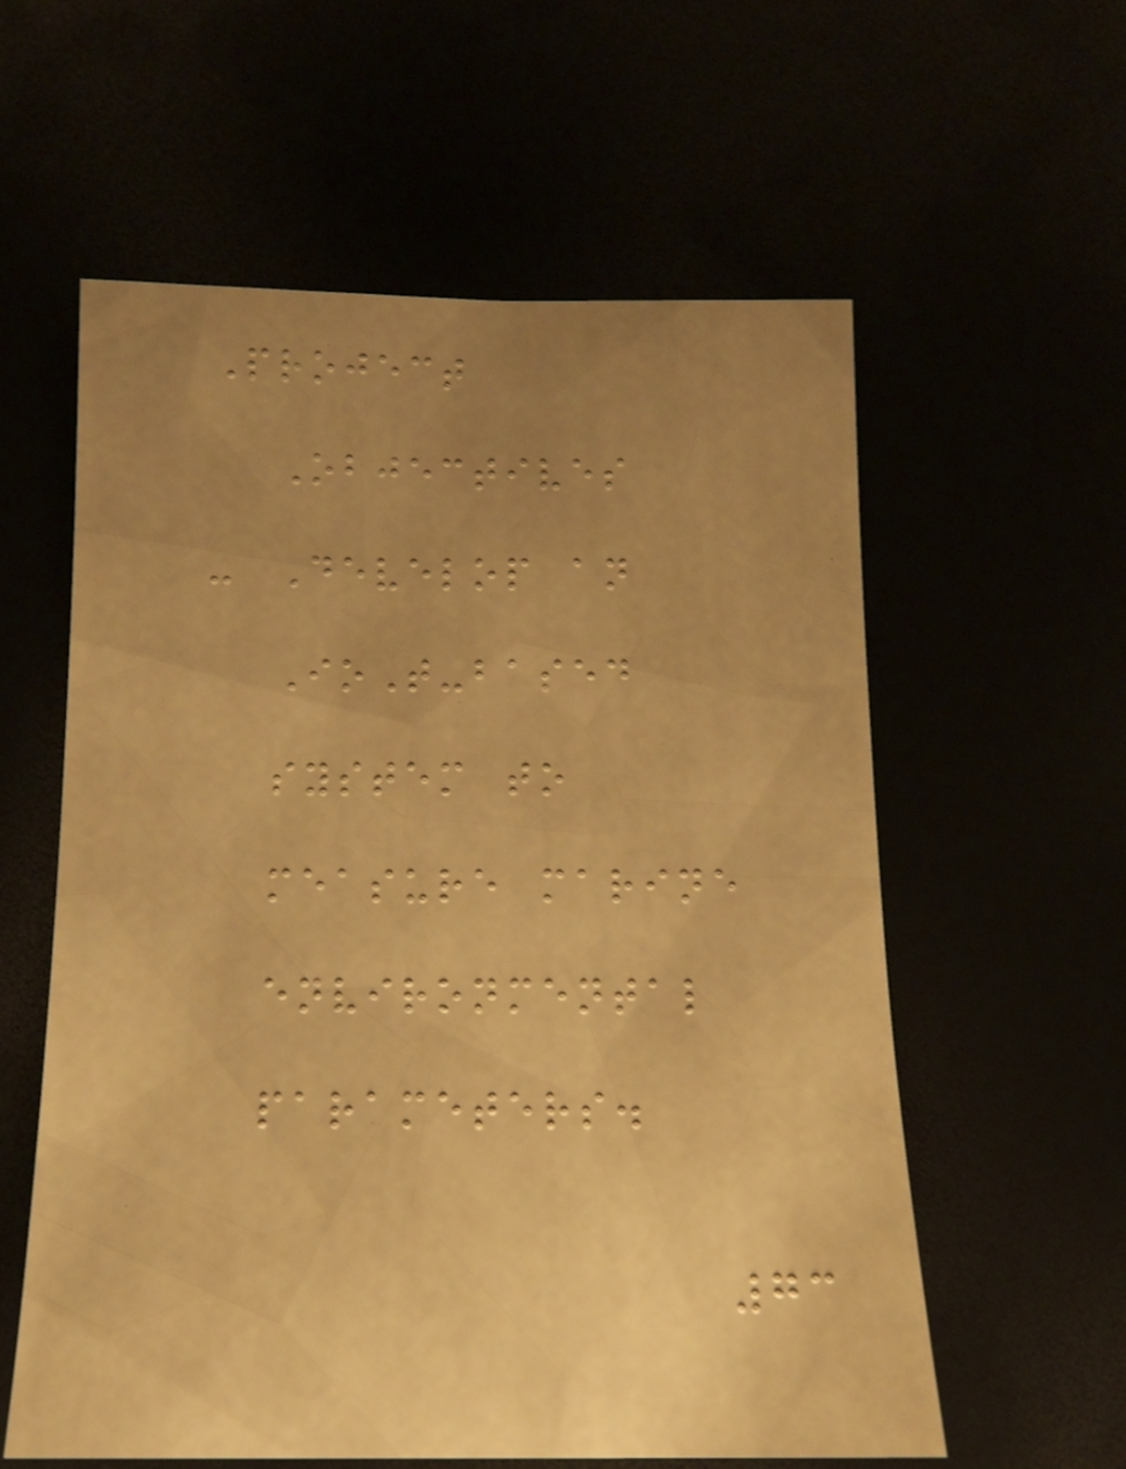Project
Objectives
- Develop an
IoT-based
system to
measure marine
environmental
parameters.
73
